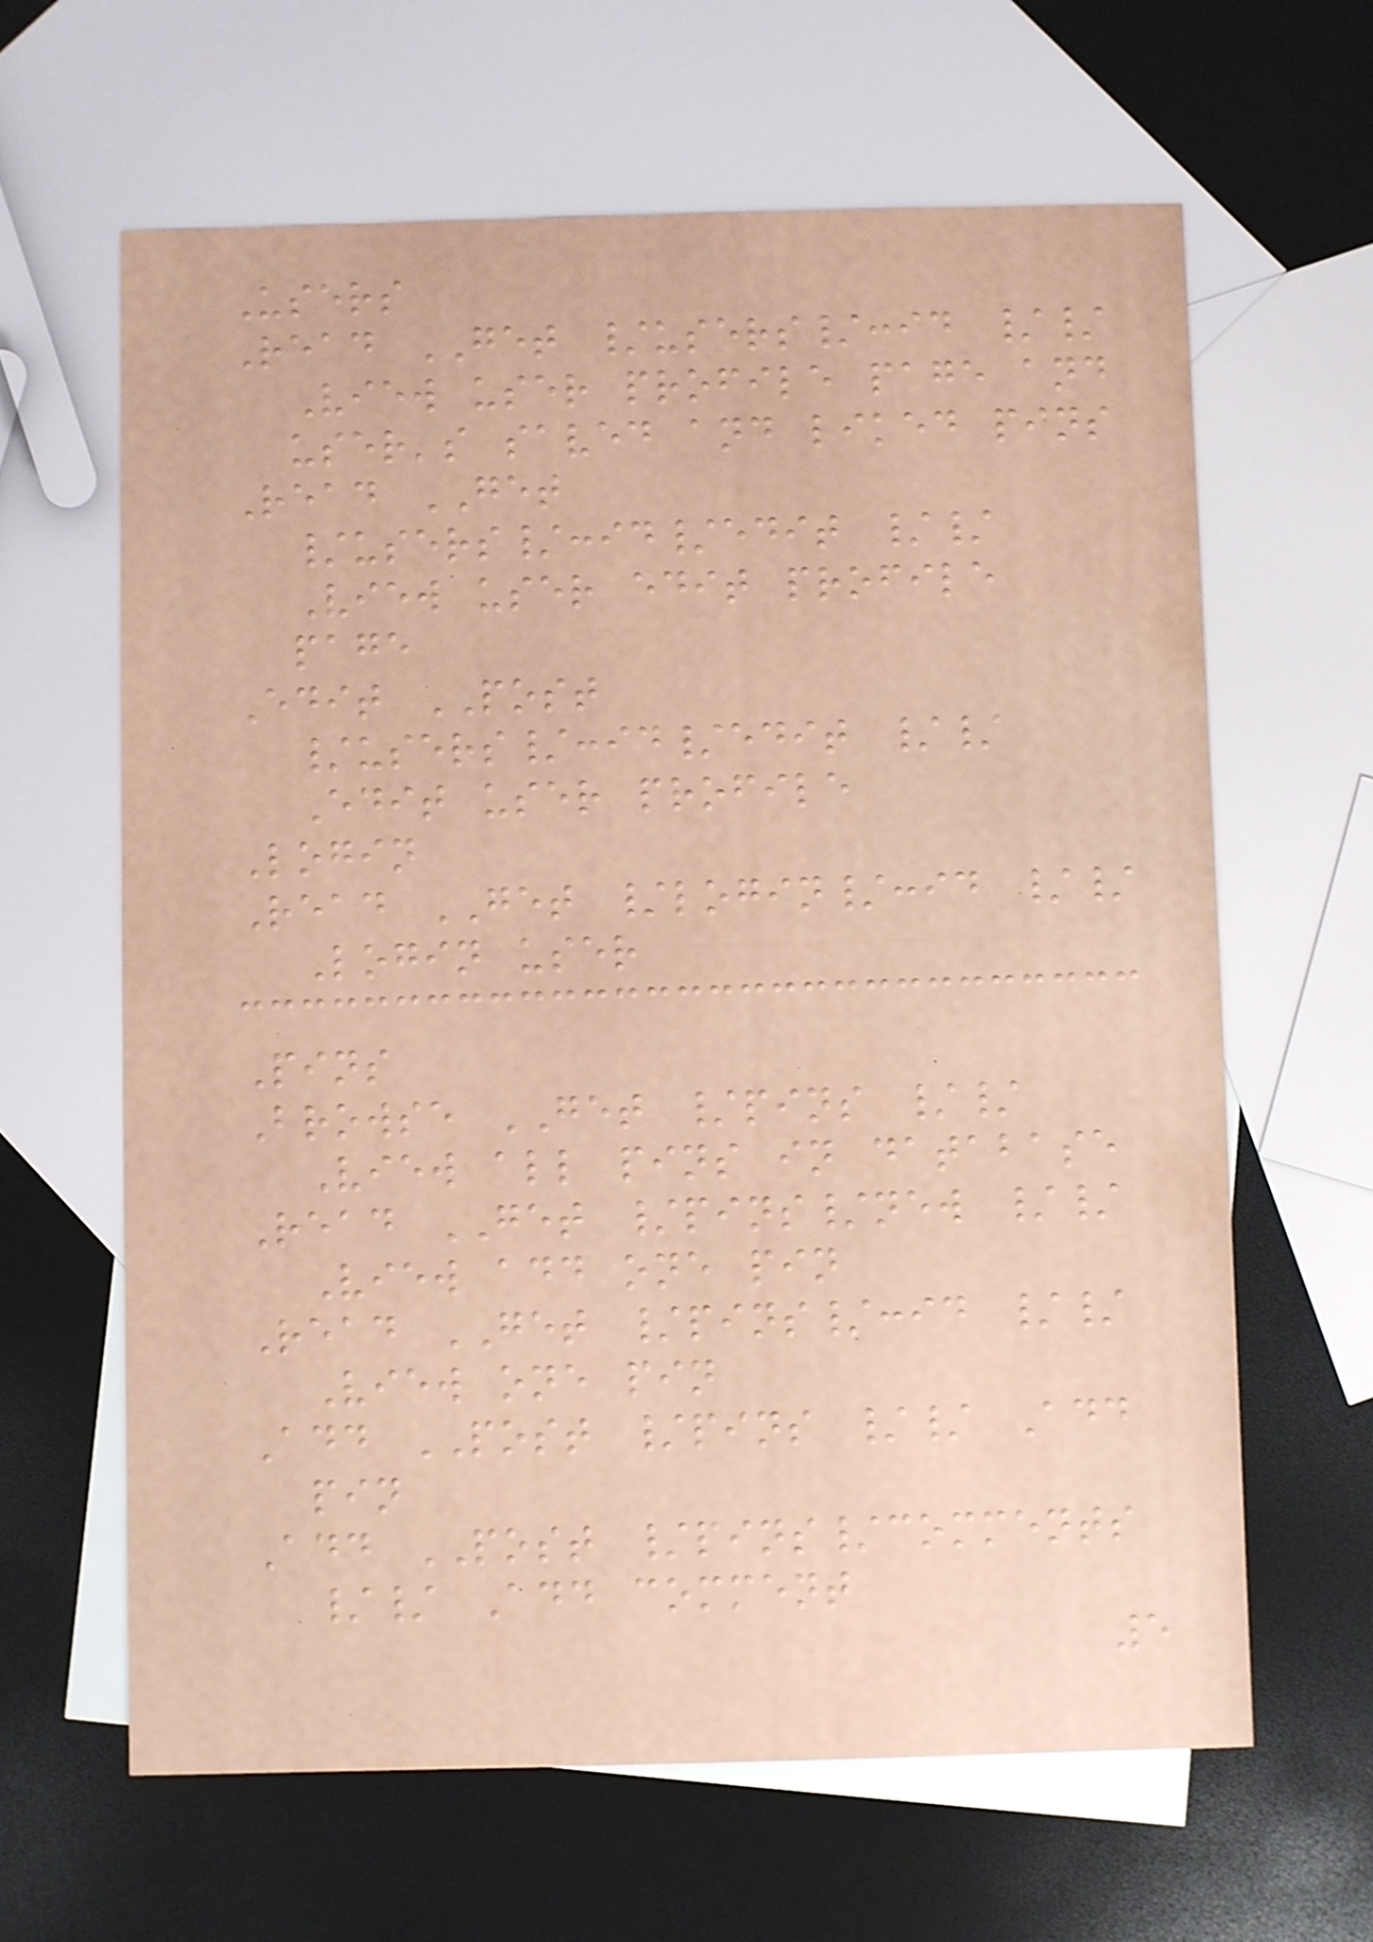Users
Read GET /users/:id //
View user profile page and
user's saved and liked pins
Read GET
/users/:id/edit //
View user edit profile
page
Edit POST
/users/:id/edit //
Edit user profile
Login
Read GET /login/:id //
Login user
Pins
Browse GET /pins //
View all pins in database
Read GET /pins/new //
View add one pin
Read GET /pins/:id //
View one pin
Add POST /pins // Add
pin
Add POST /pins/comments
// Add comment
5
